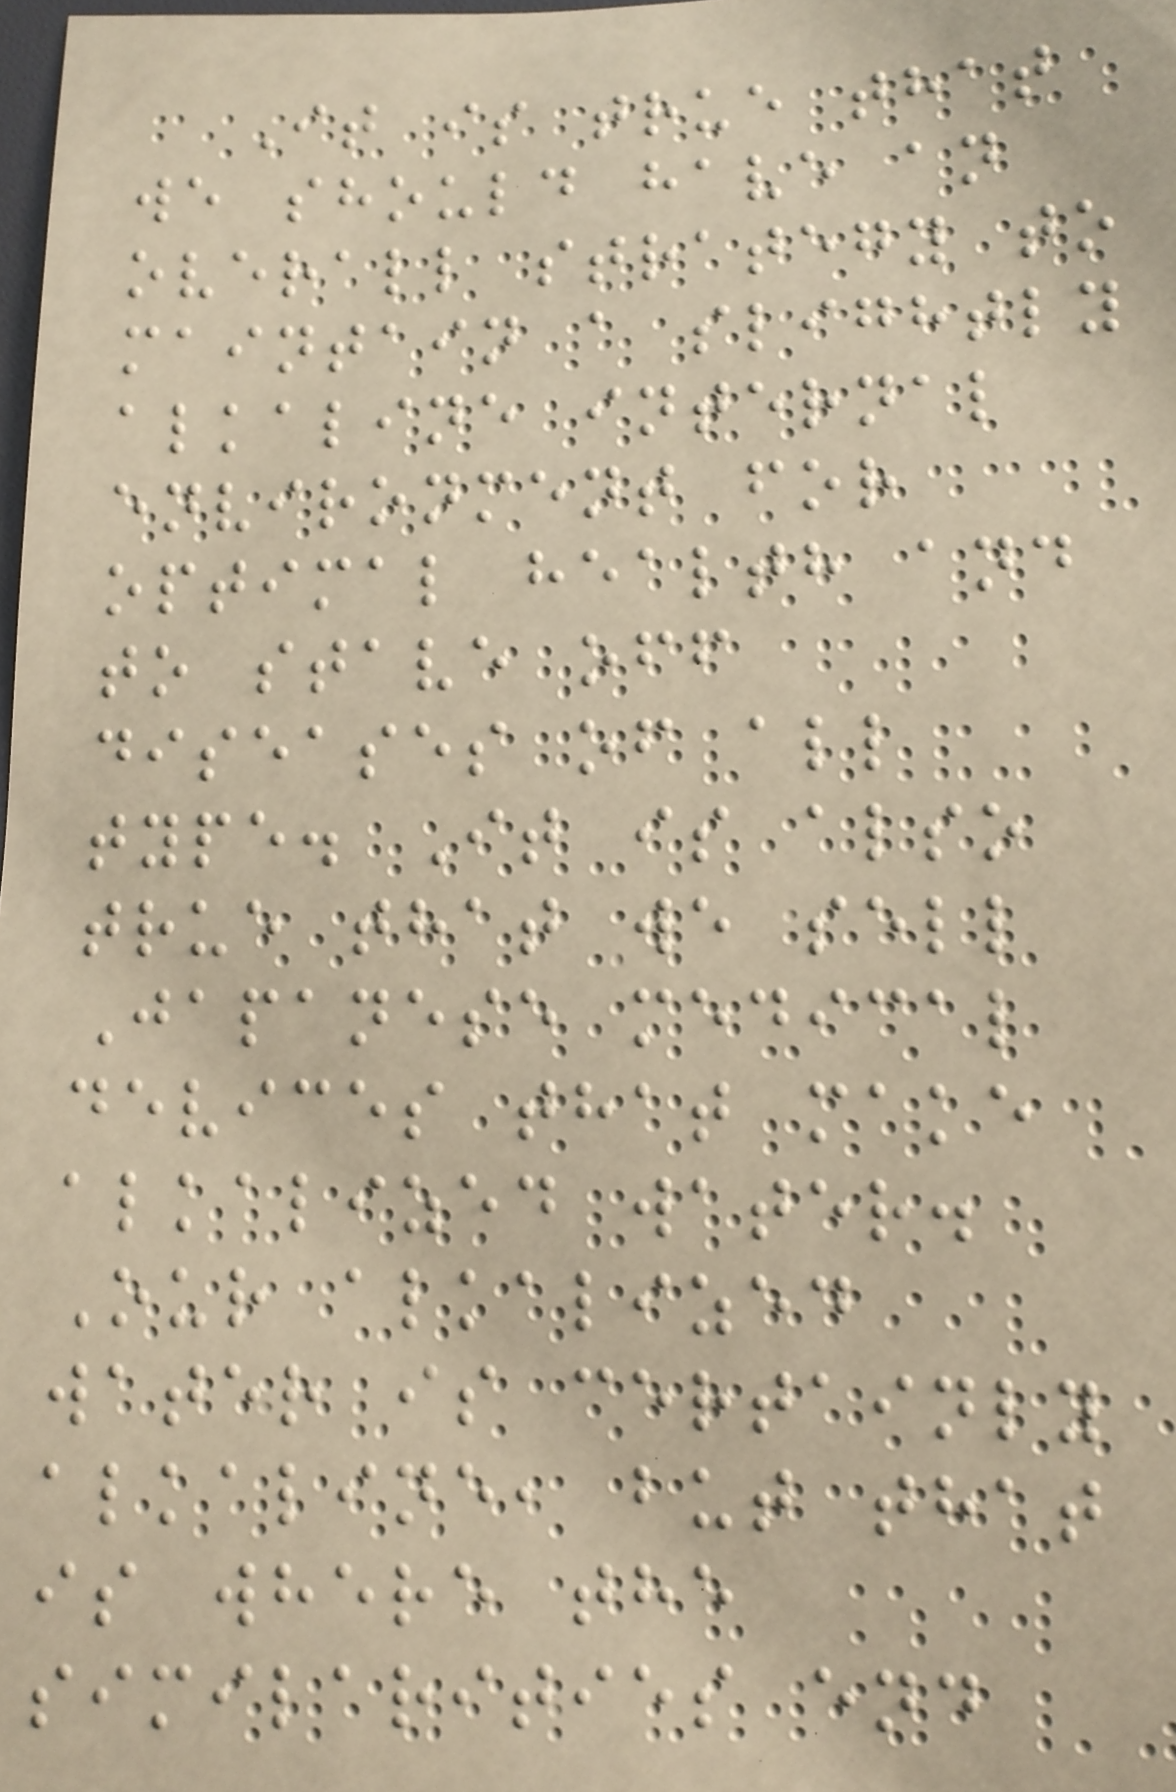It is true that
we should have an
overall strategy to
maintain a slightly
alkaline internal
environment for
optimal health and
to stave off
diseases of all
type. It is also
true that we sell
Japanese medical
devices that make
alkalized water.
Our alkalized
water is certainly
alkaline, but that
is where the
similarities end
